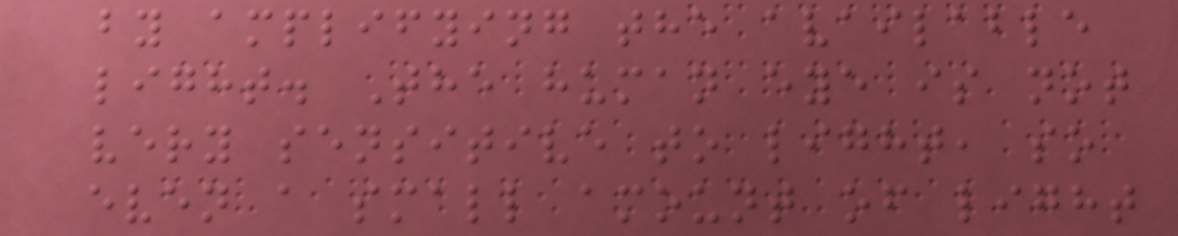by amplifying the available
light. The human eye is not
very sensitive to light, so
even a small amount of light
